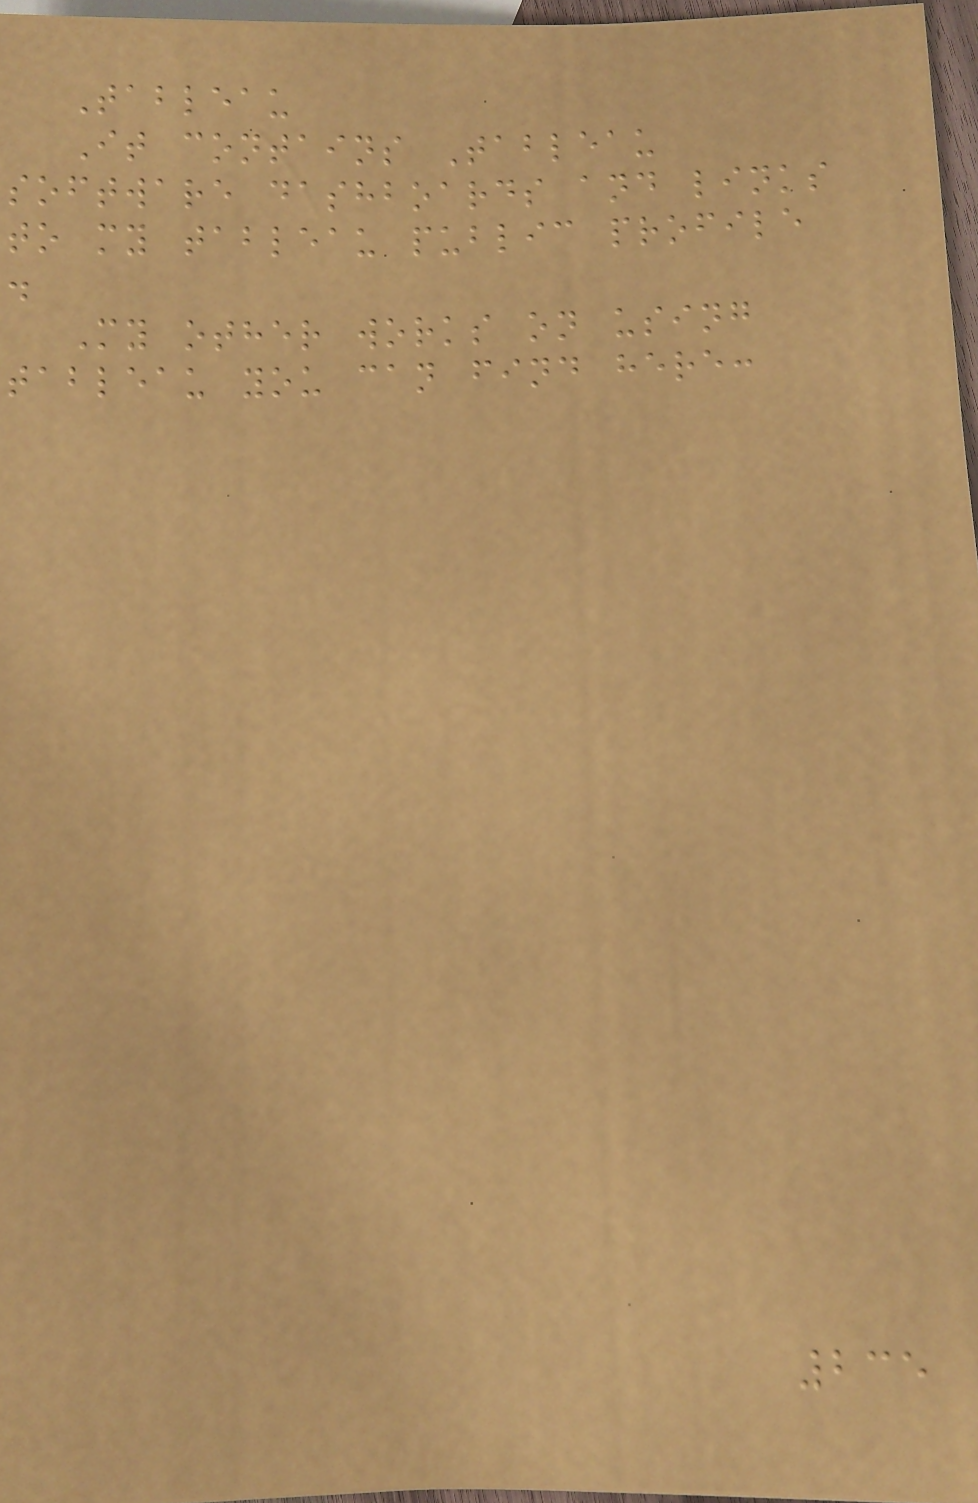Tableau
It contains Tableau
software dashboards and links
to my tableau public profile
.
My other works on using
tableau you can find here:
235
